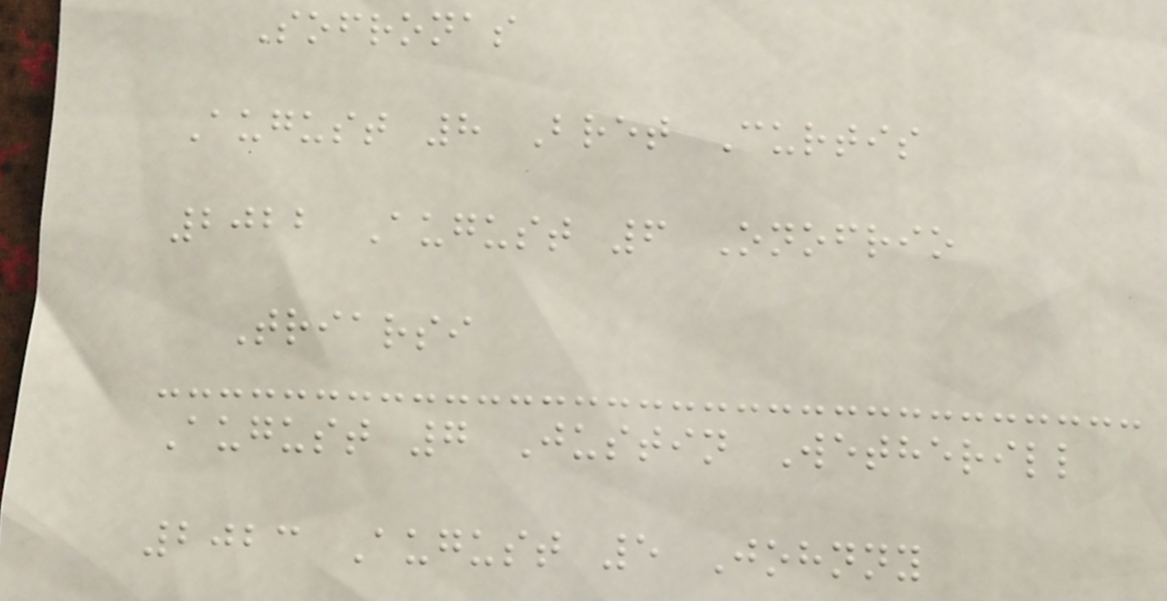Sofronas
August 8 Bret Curtis
2022 August 6 Onofrio
Triarsi
August 7 Justin Wetherill
2023 August 5 Johnny
